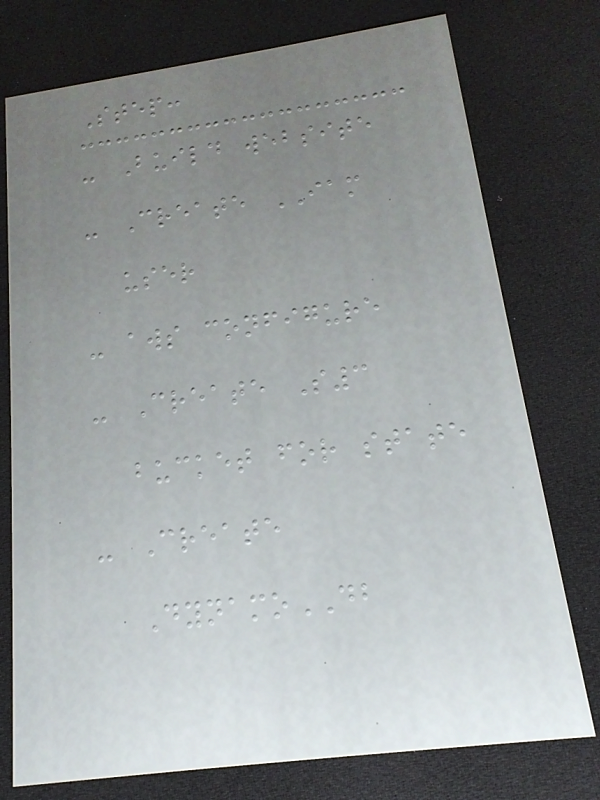Step:
- Build website
- Create IAM
user
- aws configure
- Create S3
bucket for state
- Create
DynamoDB
